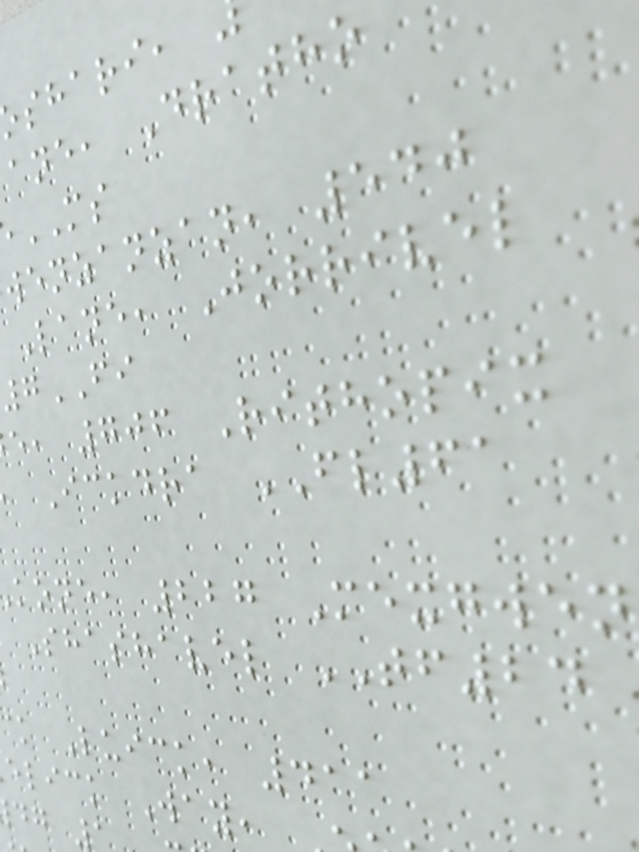shari,
ane, Dratho
MS
wenzanzan, 540
Lane, Jorrivel
7FI
e, 706 Rithopix
Ickdra FL61
kone, 227 Mexgwen
Shashavel TF24
k Luick, 411
elick Way,
